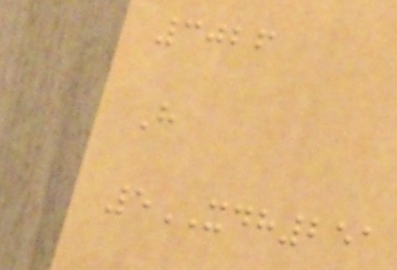3026
H
5XDH251
